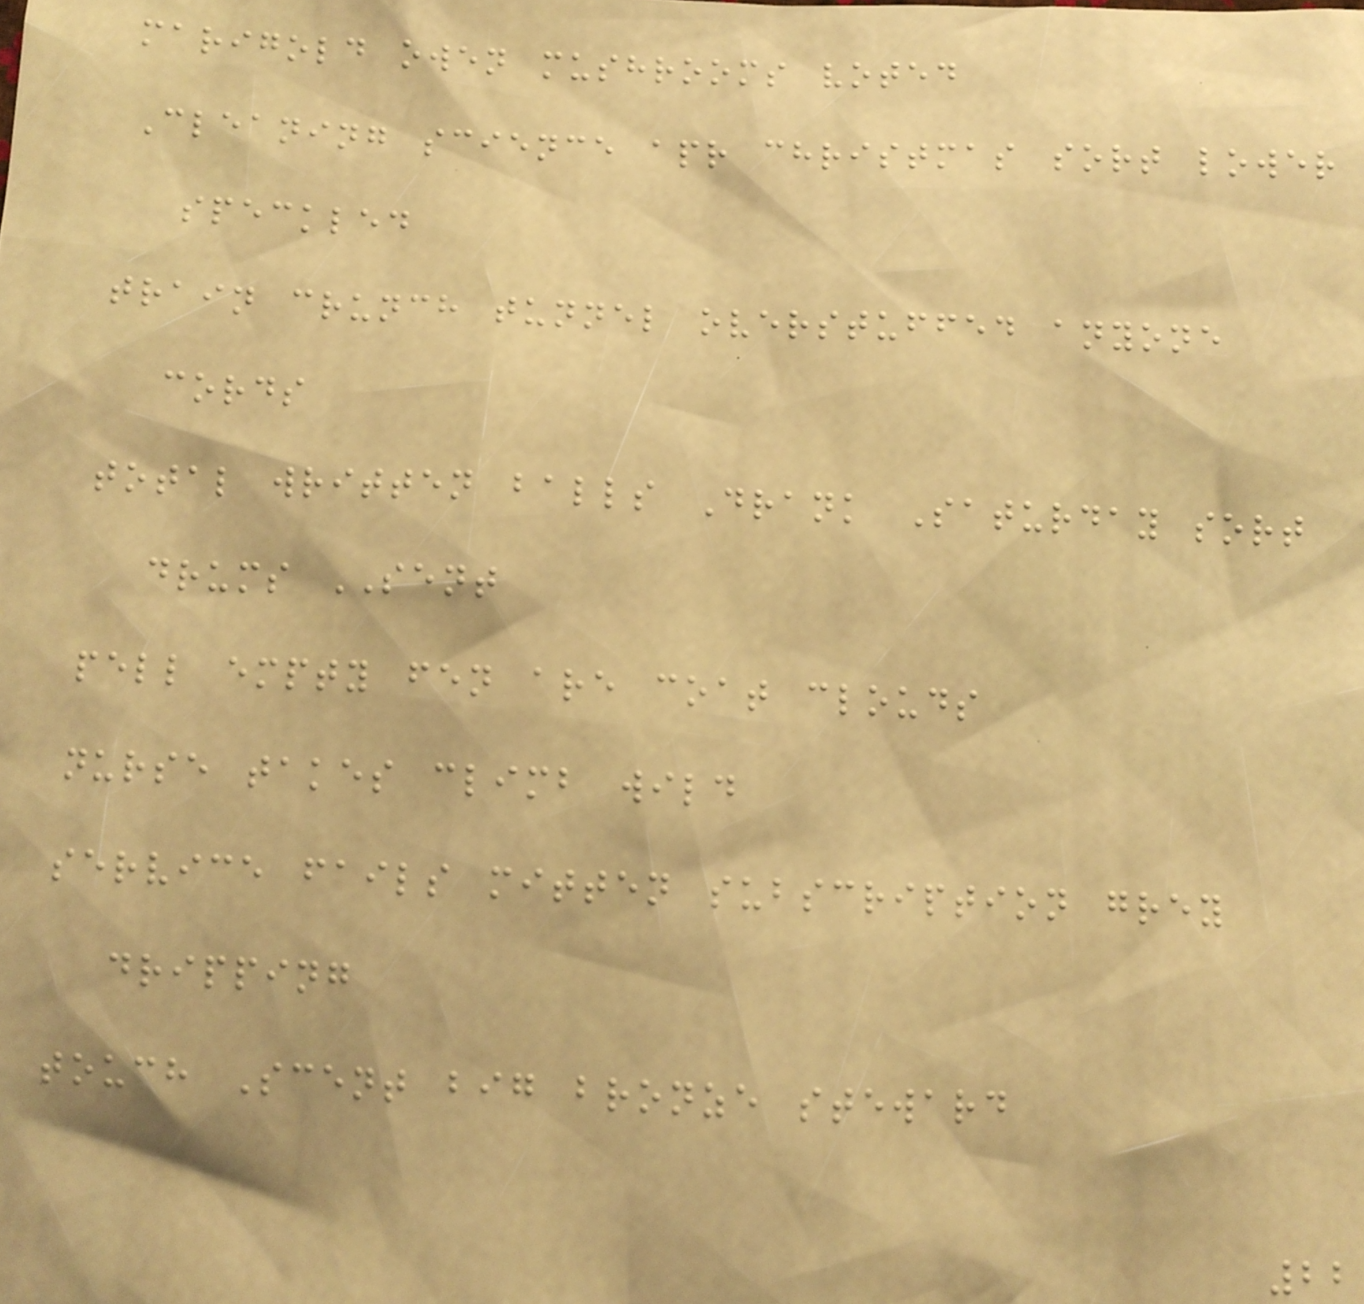marigold owen mushrooms voted
Cleaning science apr christmas sort lower
speckled
train crunch tunnel overstuffed anyone
cords
total written balls Drank Saturday sort
drums SENT
pell empty fen are coat clouds
nurse takes climb wild
service fails mitten subscription grey
dripping
touch Scent big bronze steward
22
